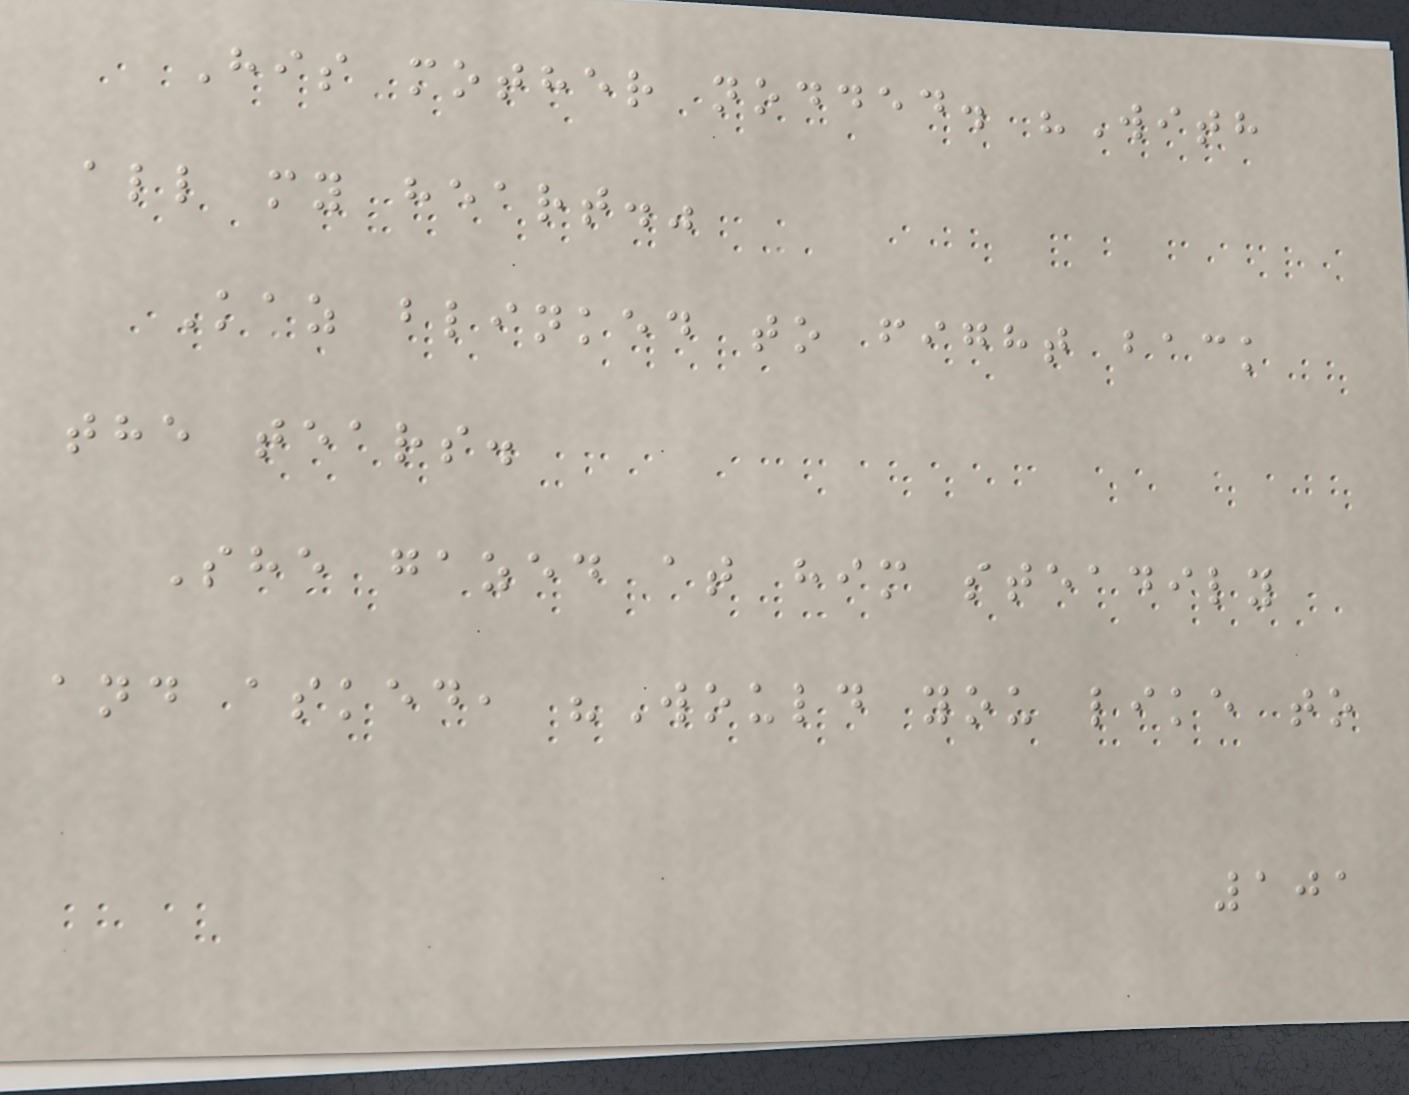His mother nodded. "With
all my heart."
Kaz blinked to fight back
the tears.
She gazed at him steadily
and asked, "Would you like to
101
